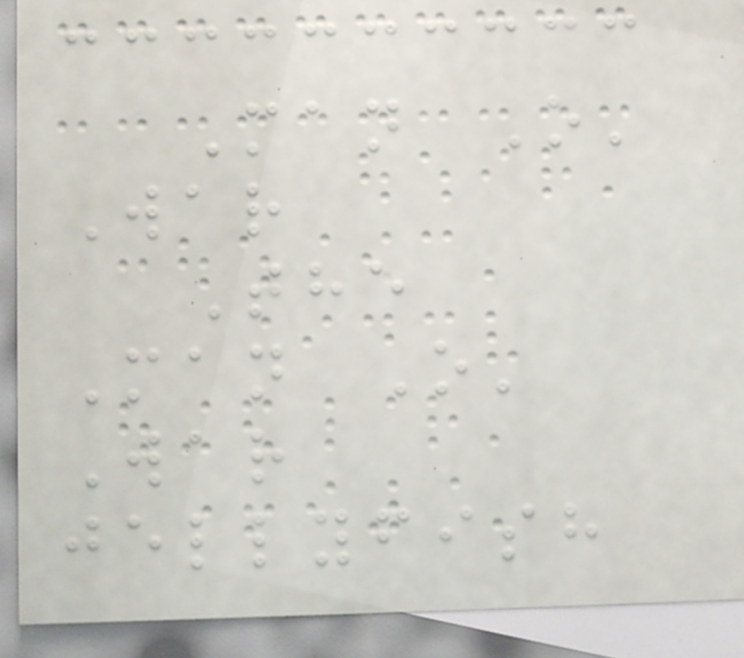Man O'
War
The
Man O'
War
jellyfish
